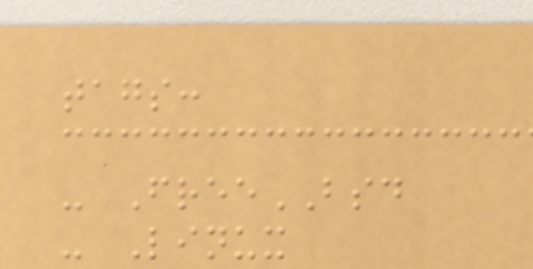tags:
- FreeBSD
- Linux
